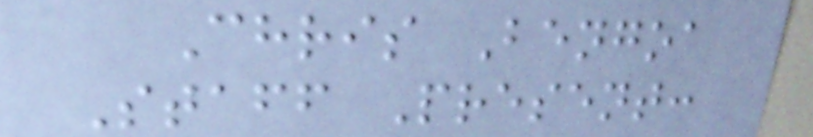Chris Bengoa
Staff Present:
